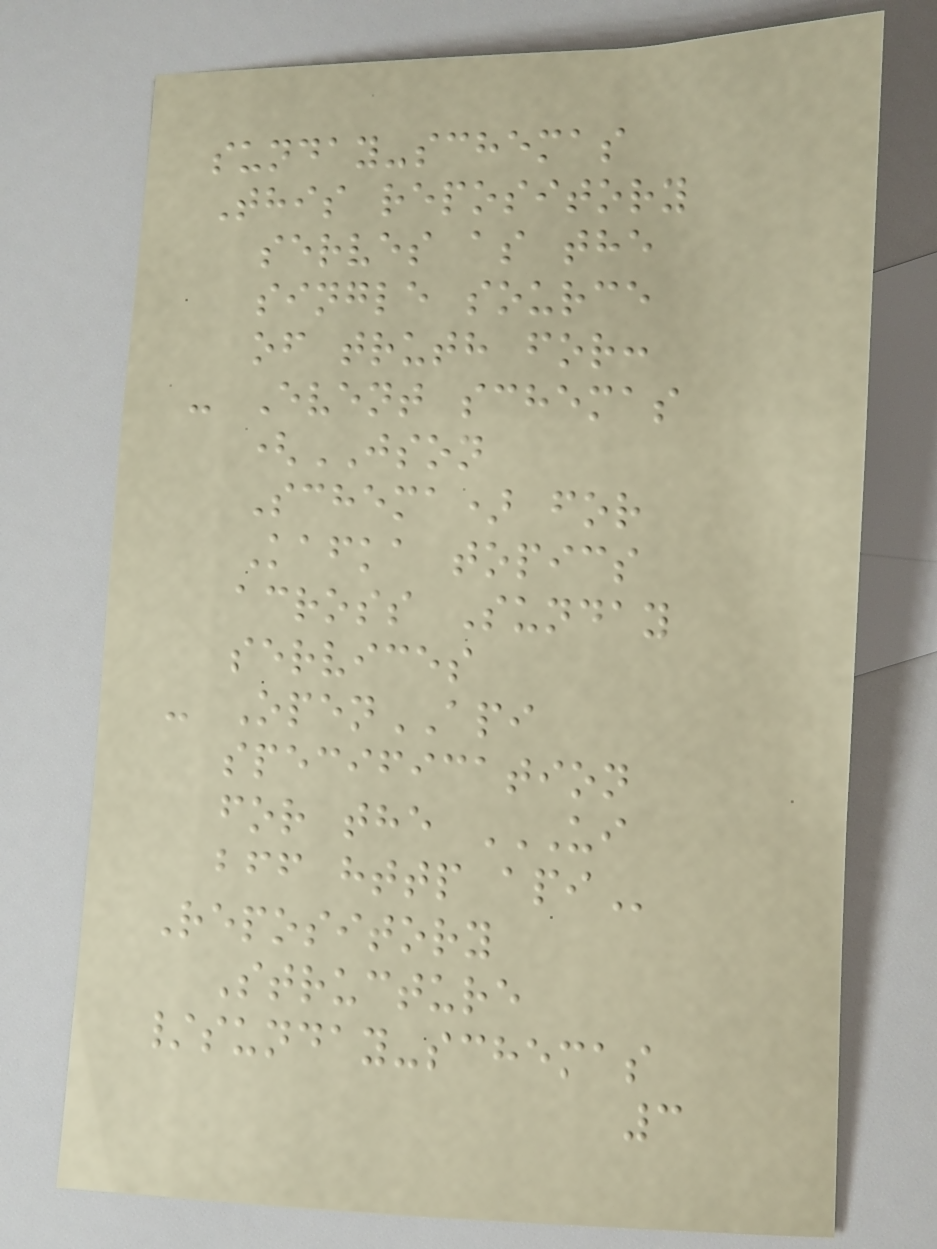sunday-schemas
This repository
serves as the
single source
of truth for:
- Event schemas
(JSON
Schema) for
Kafka topics
across Sunday
services
- OpenAPI
specification
for the UI
BFF HTTP API
Repository
Structure
/sunday-schemas
3
